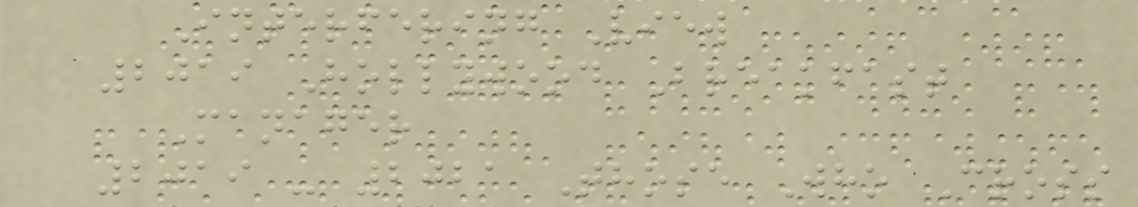Interfering View
2019 Hollywood Breakfast
Manager
2019 - 2021 Those Who Cross
